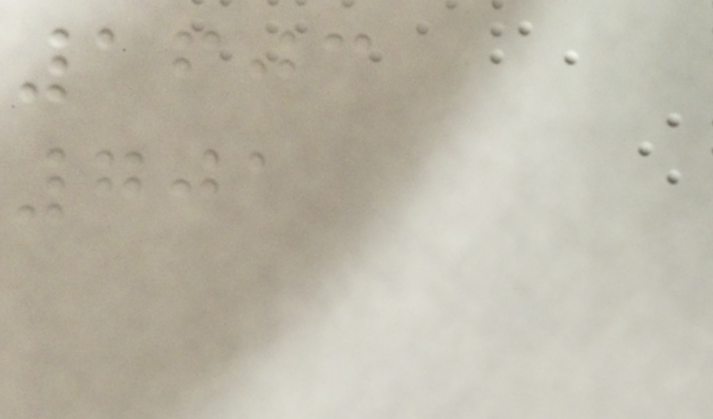1603
701
